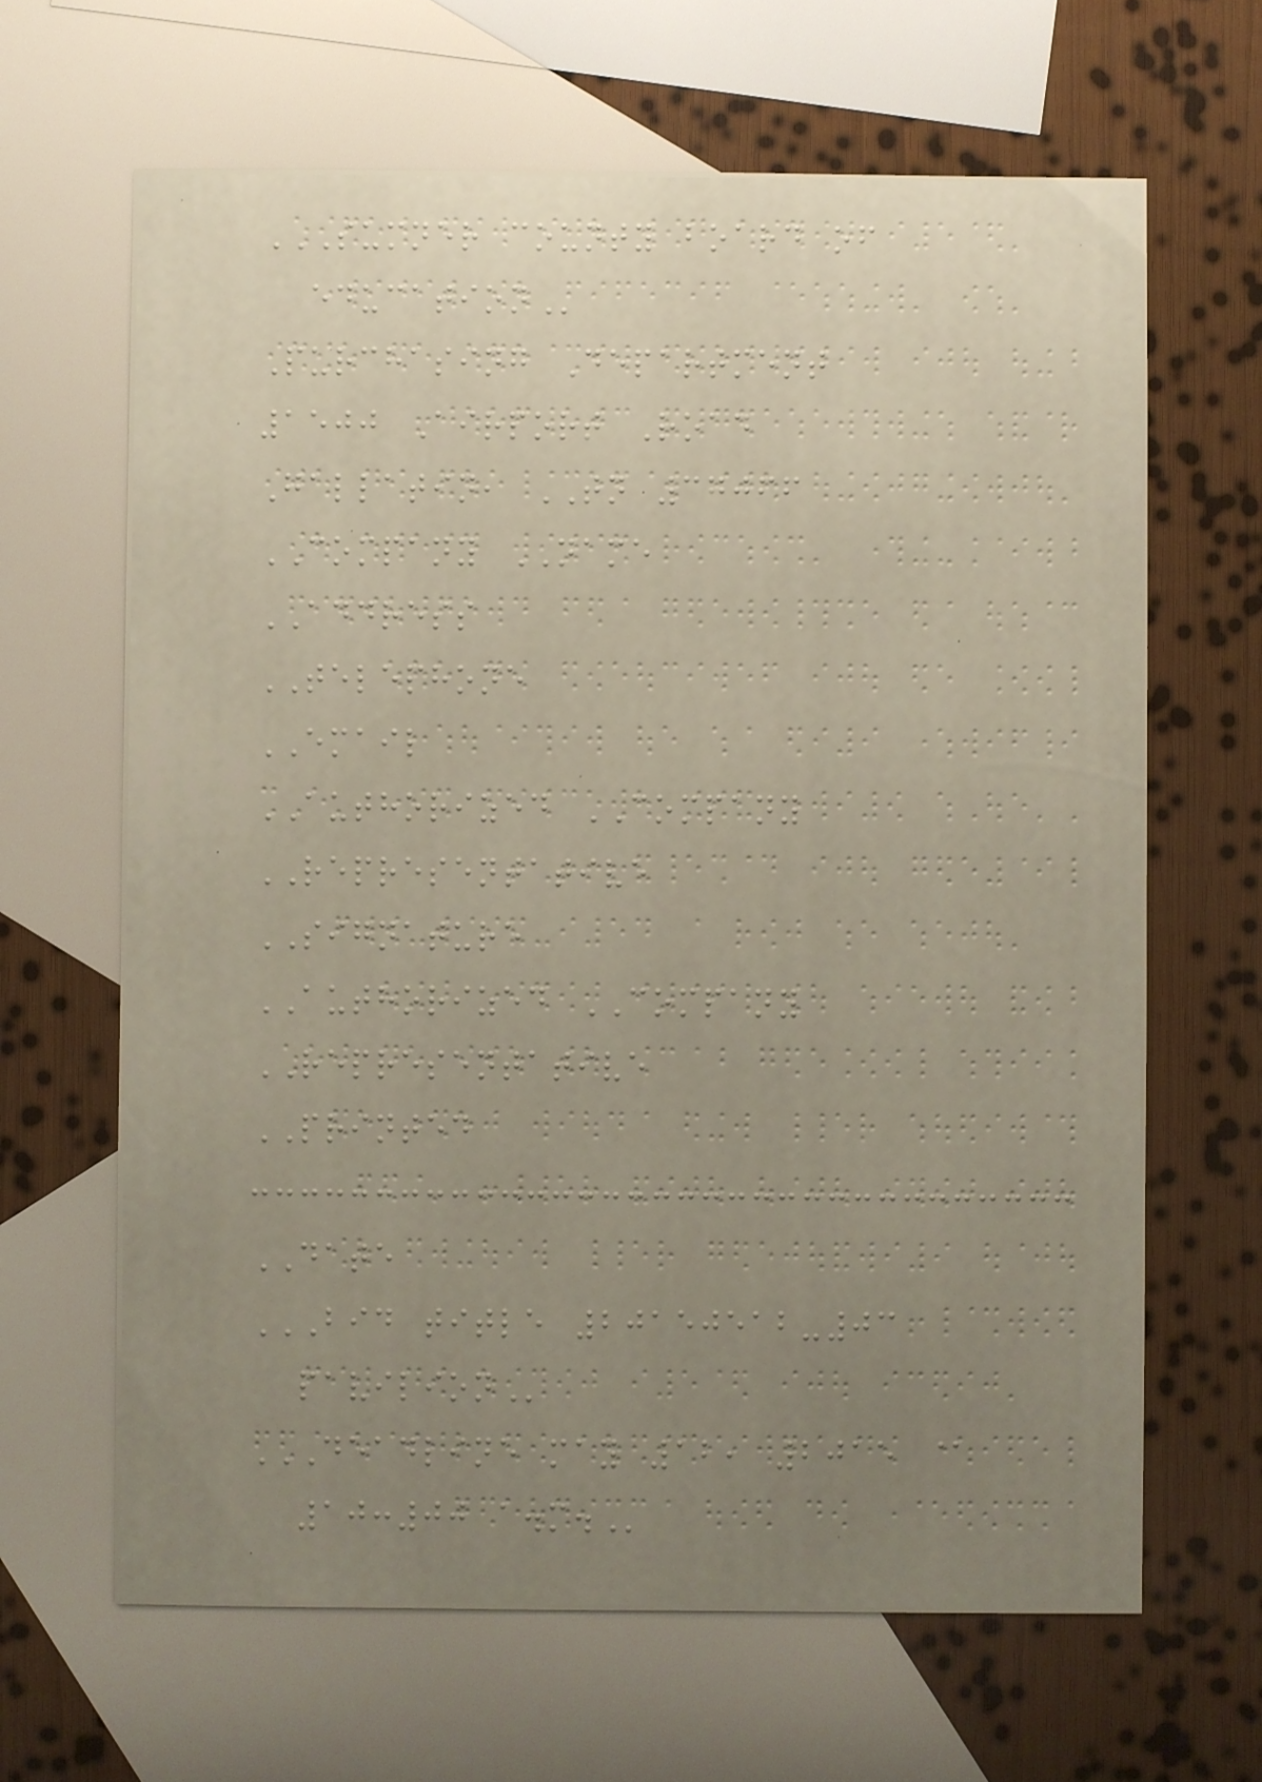SUMNER COUNTY BOARD OF
EDUCATION
Purchasing Department
1500 Airport Road
Gallatin, TN 37066
COMPANY NAME
ADDRESS
TELEPHONE
EMAIL
AUTHORIZED COMPANY
REPRESENTATIVE
SIGNATURE
AUTHORIZED COMPANY
REPRESENTATIVE
PRINTED
DATE
BID TITLE 20150512-03
PAVILION
DEADLINE MAY 12, 2015 @
10:00 A.M.
